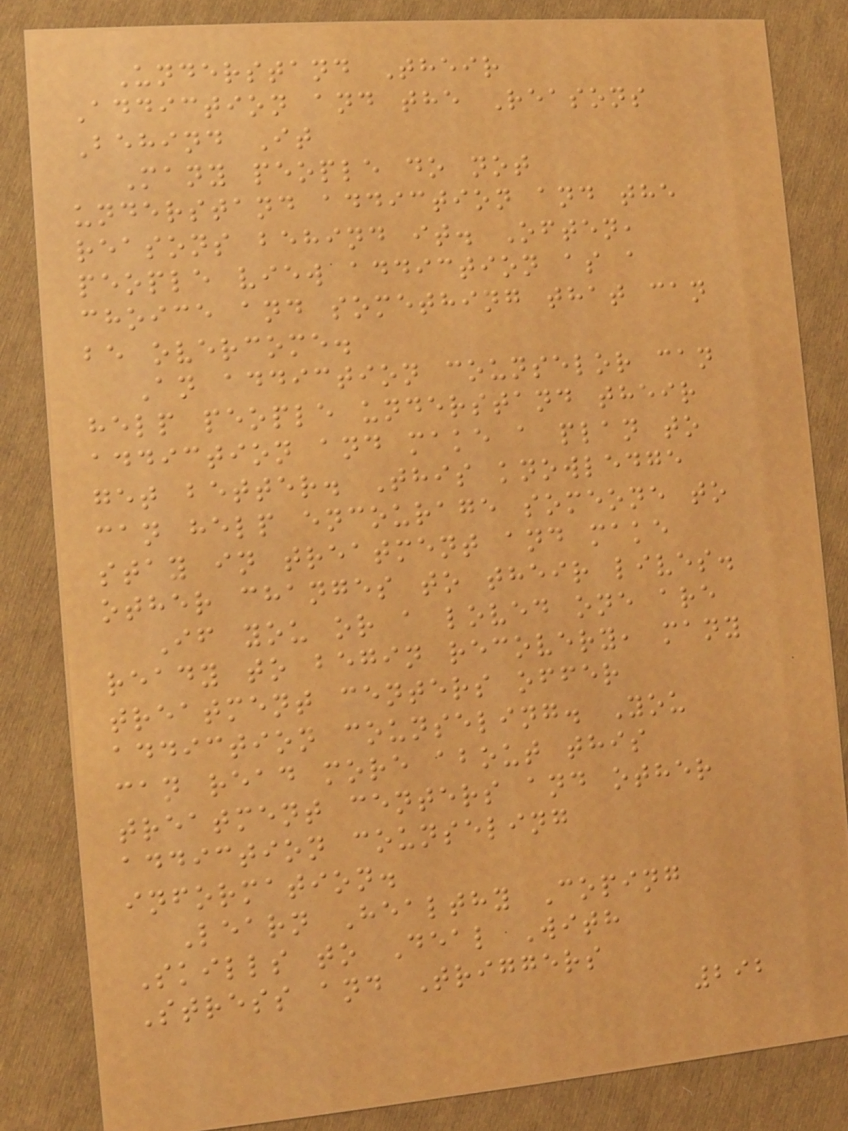Understand Their
Addiction and the Reasons
Behind It
Many people do not
understand addiction and the
reasons behind it. Often,
people view addiction as a
choice and something that can
be overcome.
An addiction counselor can
help people understand their
addiction and make a plan to
get better. This knowledge
can help encourage someone to
stay in treatment and make
other changes to their lives.
If you or a loved one are
ready to begin recovery, many
treatment centers offer
addiction counseling. You
can read more about this
treatment centers and other
addiction counseling
information.
Learn Healthy Coping
Skills to Deal With
Stress and Triggers
292
